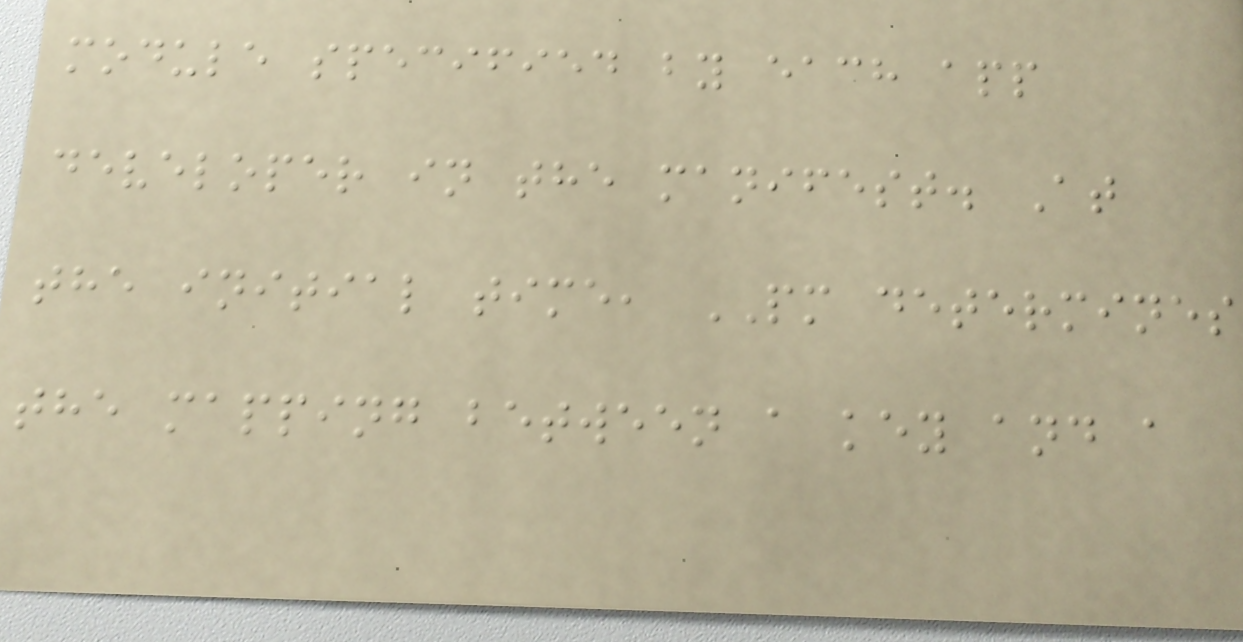module specified by each app
developer in the manifest. At
the initial time, PM determines
the mapping between a key and a
